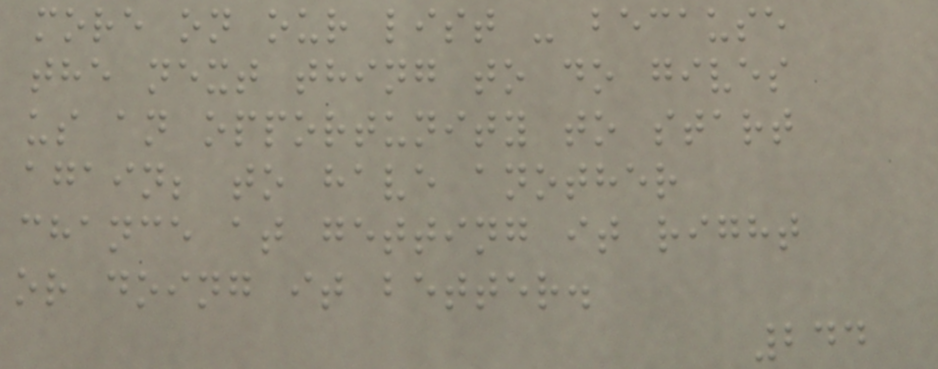more on our list - because
the next thing to do gives
us an opportunity to start
again; to have another
chance at getting it right
or doing it better.
244
